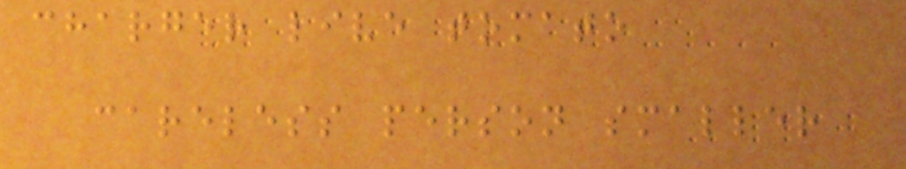charger live tomato
careless person smaller
